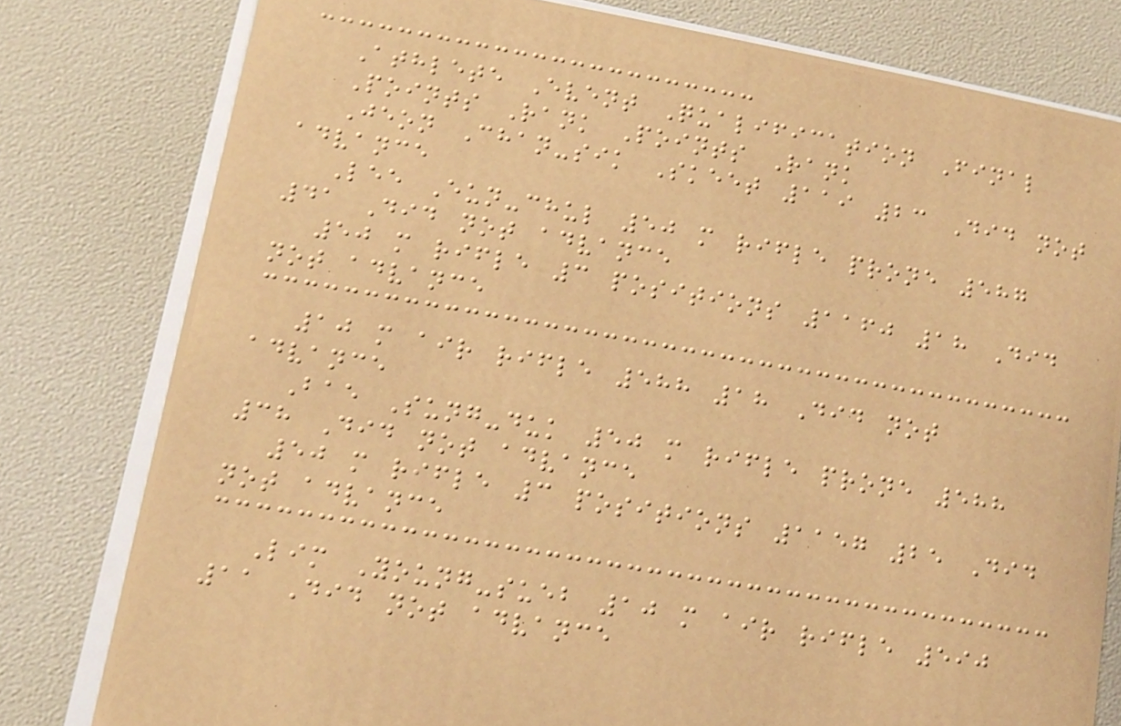Athlete Event Qualification Final
Points Rank Points Rank
Jeon Chan-sik Skeet 119 23 Did not
advance
Lee Eun-chul 50 m rifle prone 587
41 Did not advance
50 m rifle 3 positions 1160 18 Did
not advance
10 m air rifle 588 18 Did not
advance
Bae Sung-duk 50 m rifle prone 588
38 Did not advance
50 m rifle 3 positions 1157 25 Did
not advance
Lim Young-sueb 10 m air rifle 590
11 Did not advance
